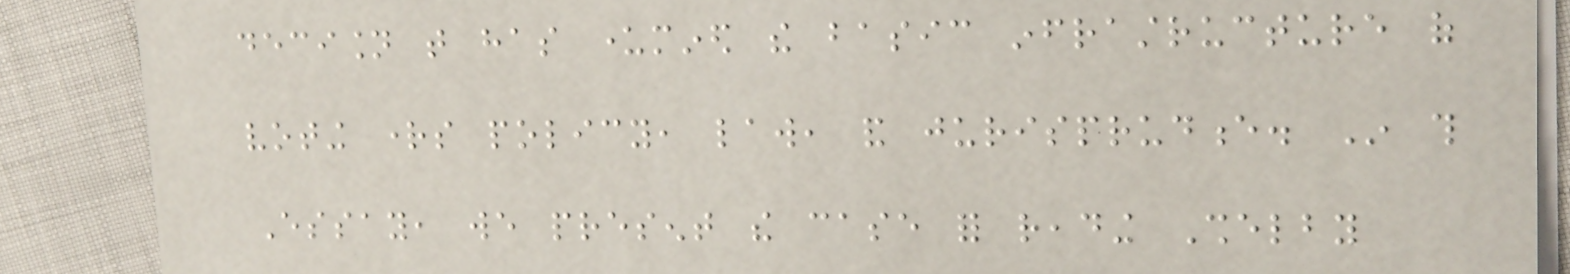decision that has undermined the basic infrastructure of
voting rights policy, law, and jurisprudence. In this
Essay, we present the case for reading Shelby
